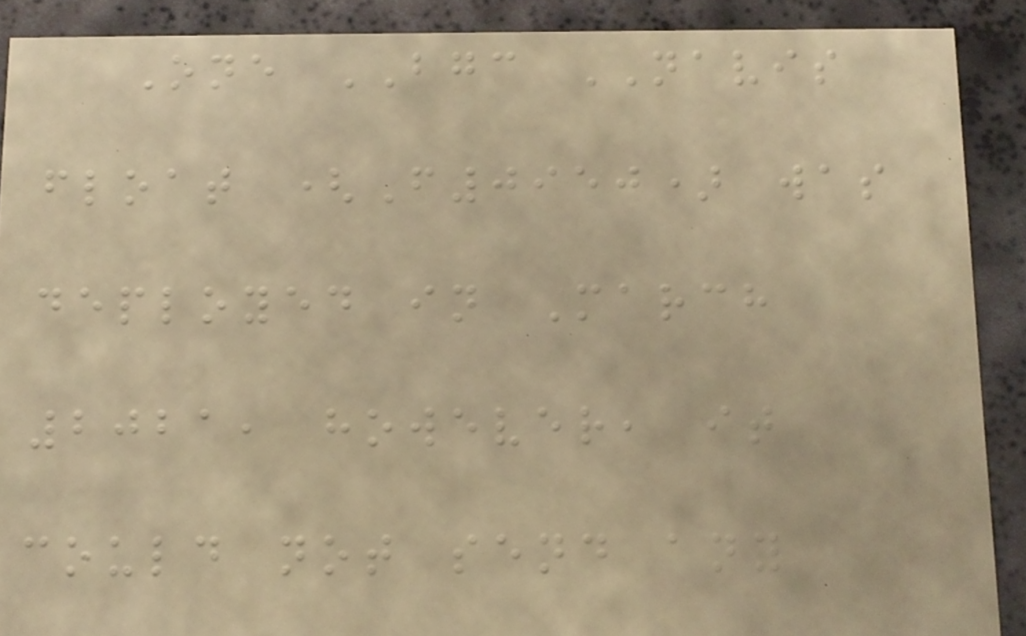One BGC NAVIS
float (F0950) was
deployed in March
2021, however, it
could not send any
